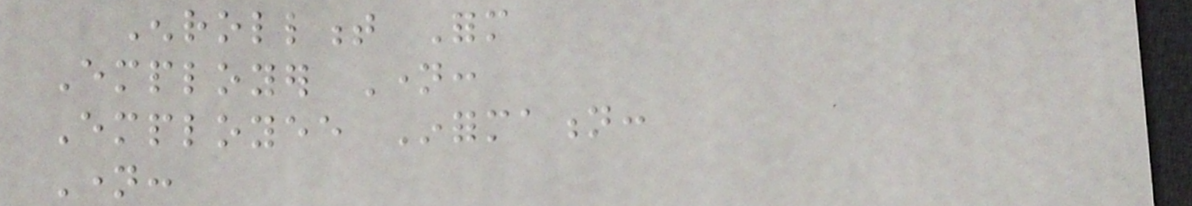Enrollment Form
Employer Name:
Employee Information:
Name:
